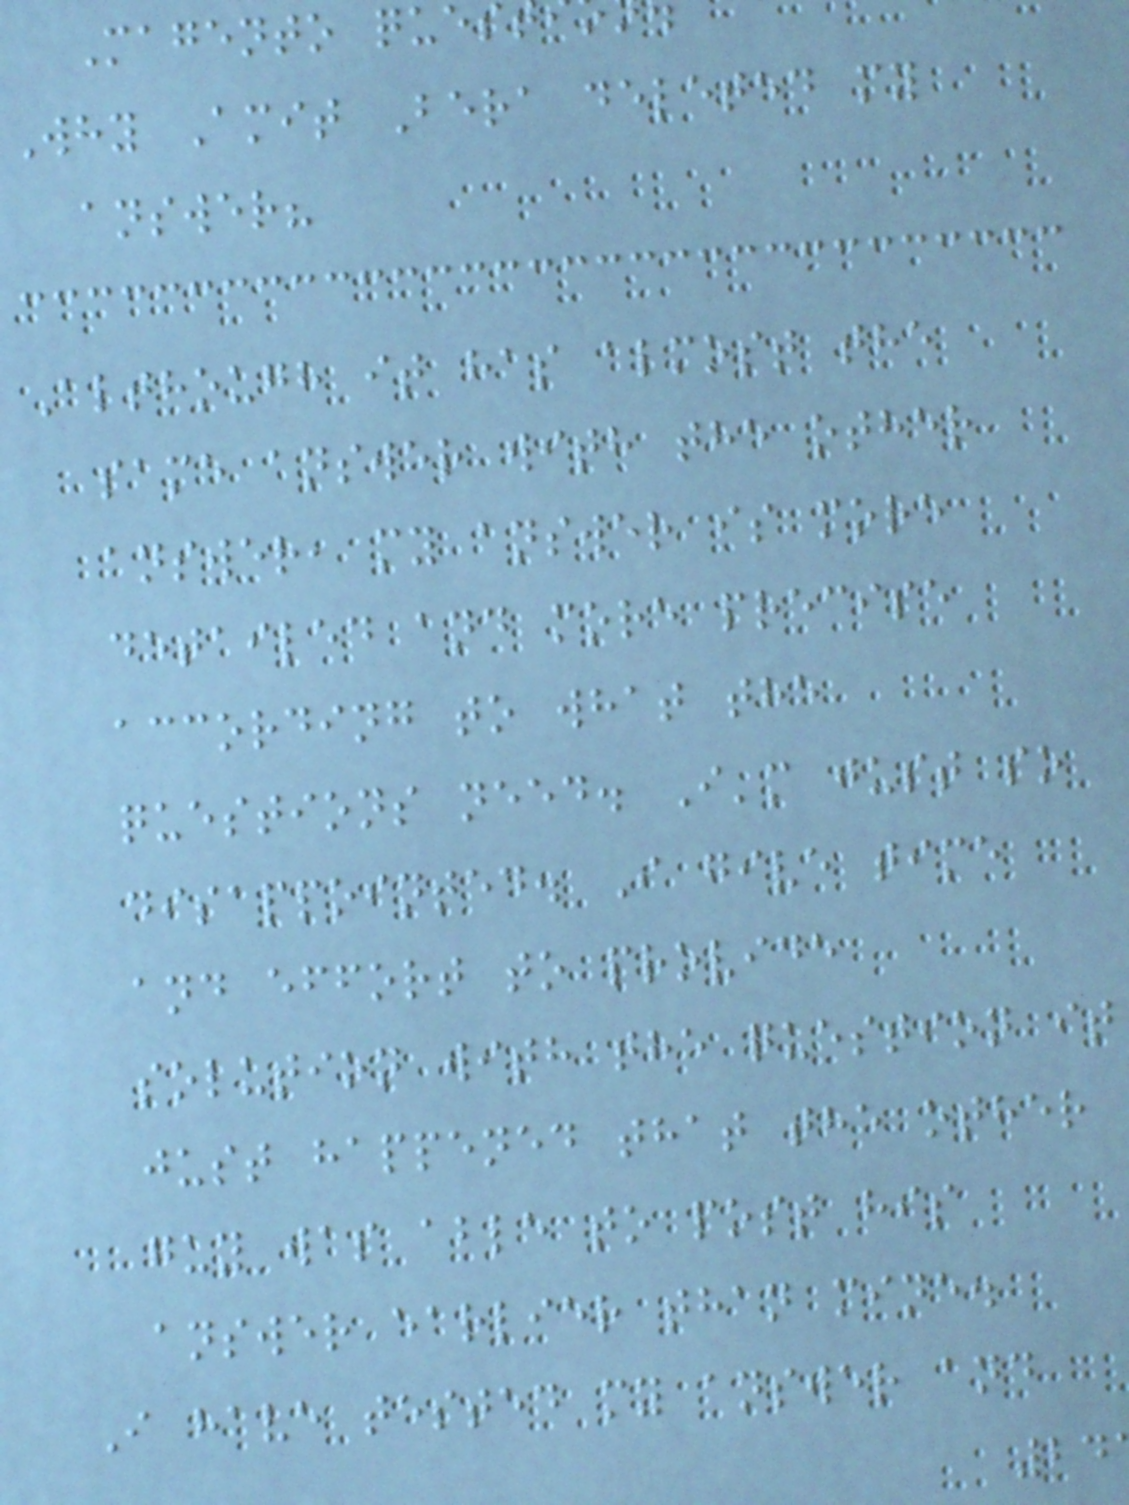Magento ques
Why Amit Bera deleted my
answer?
Although it has almost the
same answer with the other
answer, my answer is more
detailed and more precise
according to what the
questions need. I'm just so
disappointed. I give time
and effort to provide
solution with the question it
just happened that the other
guy was able to post his
answer earlier than mine.
I have tested my answer and
